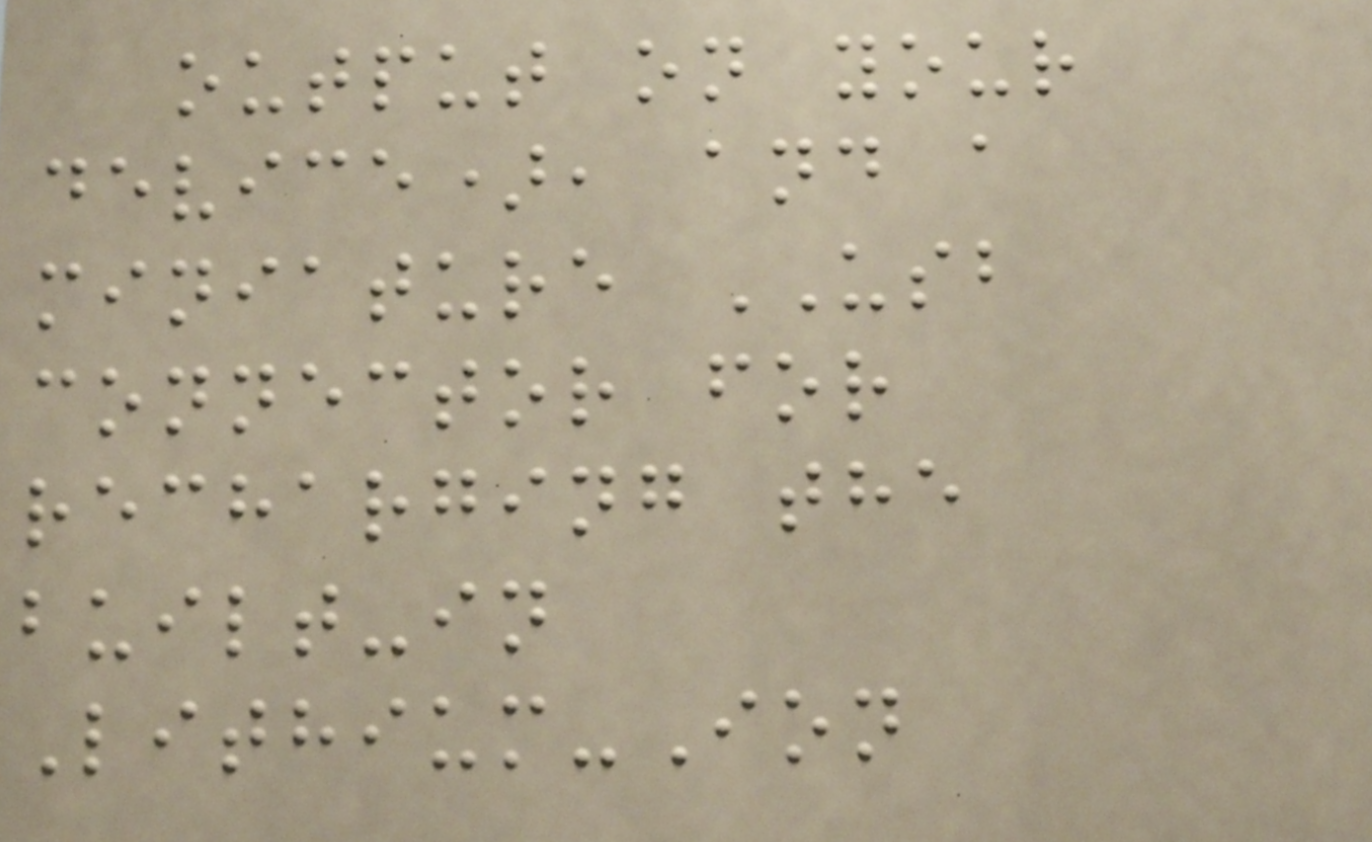output on your
device), and a
miniature USB
connector for
recharging the
built-in
Lithium-Ion
